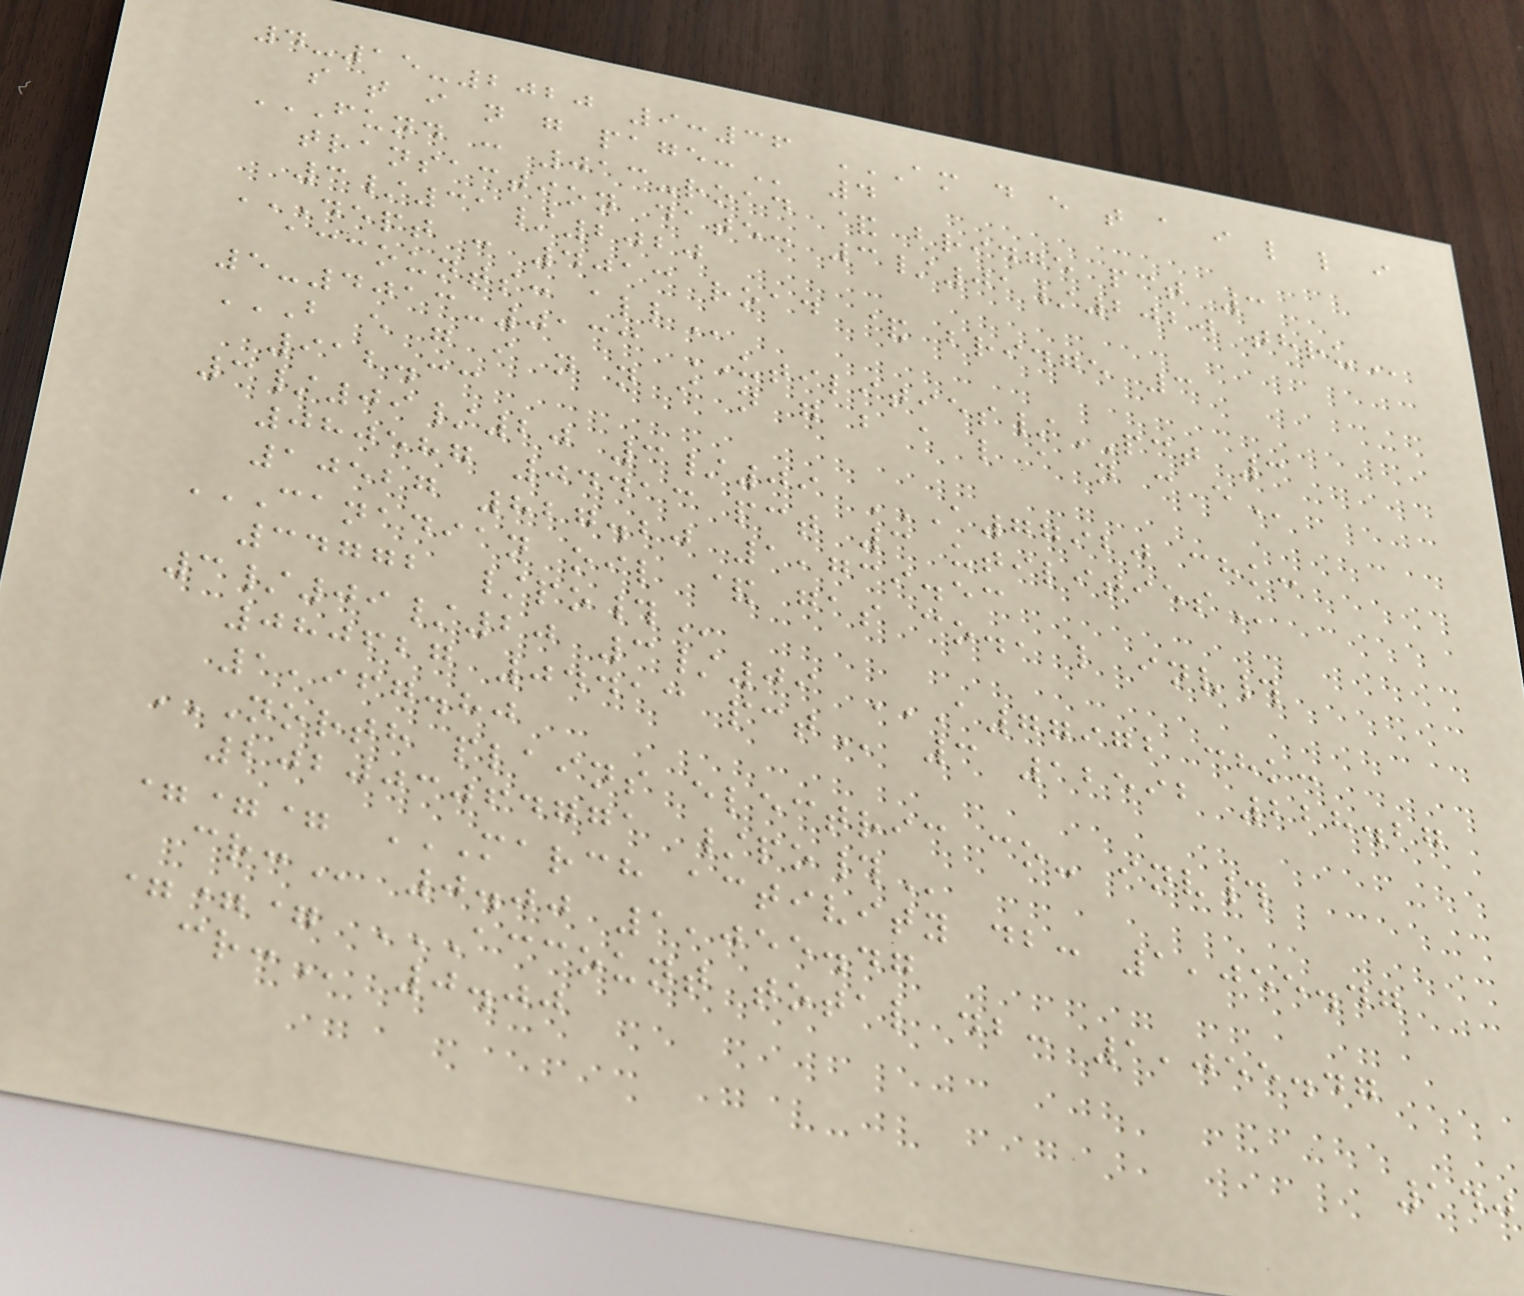4-15-2020 9:36 AM D E T A I L L I
S T I N G PAGE: 4
FUND : 013-ROAD & BRIDGE PCT 3
TRANSACTION DATE: 3/01/2020 THRU
3/31/2020
DEPT : 4013 ROAD & BRIDGE 3
ACCOUNTS: ALL
5-4013-0133 UTILITIES/PCT 3
B E G I N N I N G B A L A N C E
912.33
3/09/20 3/09 A77920 CHK:
080587 04413 PCT 3 UTILITIES
10527 827.20 1,739.53
CANADIAN OIL & GAS CO., L INV#
34772 /PO#
3/09/20 3/09 A77972 CHK:
080627 04413 PCT 3 12592 228.27
1,967.80
NORTH PLAINS ELECTRIC CO- INV#
202003064771 /PO#
=== MARCH ACTIVITY DB: 1,055.47
CR: 0.00 1,055.47
=== ACCOUNT TOTAL DB: 1,055.47
CR: 0.00
140
